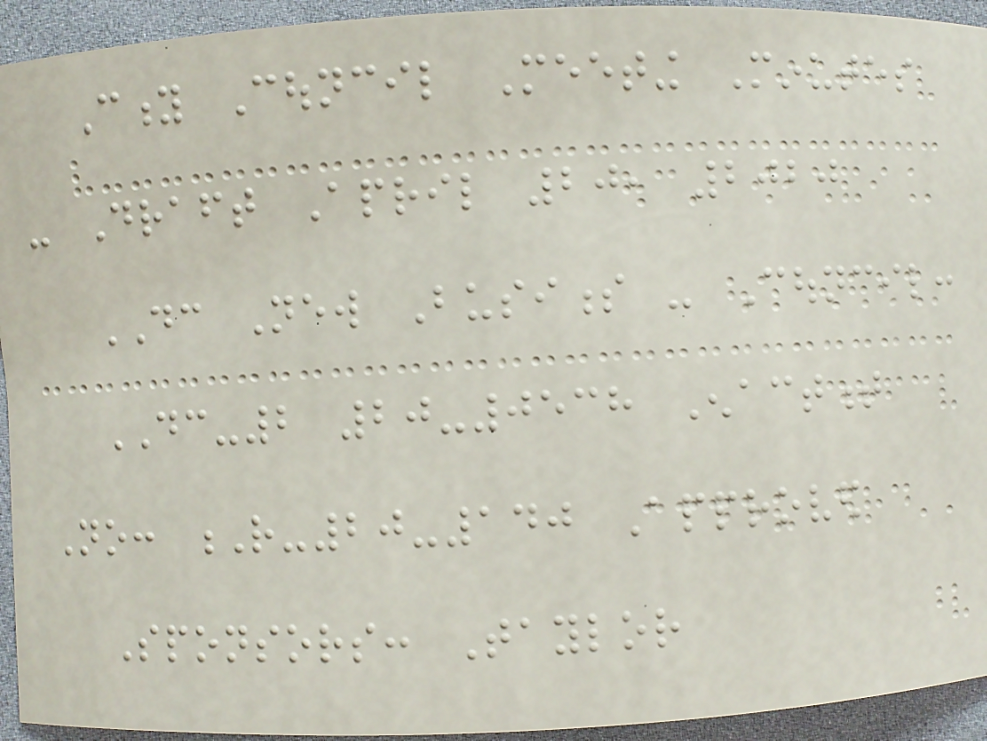City Council Meeting Minutes
- Draft April 20, 2020
DC New Business - Council:
DC-2 20-0538 Enactment
No: R-20-140 Approved
Sponsors: Taylor
